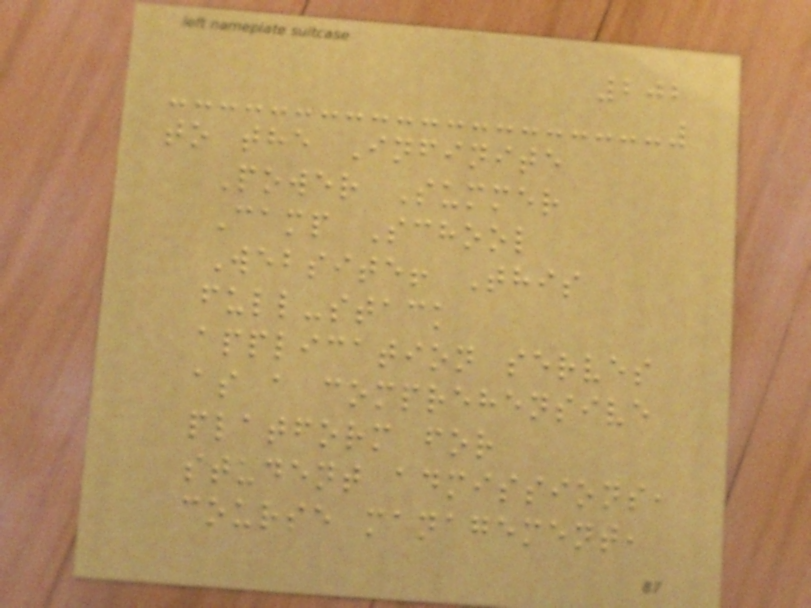202
to the Infinite
Power Summer
Camp School
Website! This
full-stack
application serves
as a comprehensive
platform for
student admissions,
course management,
